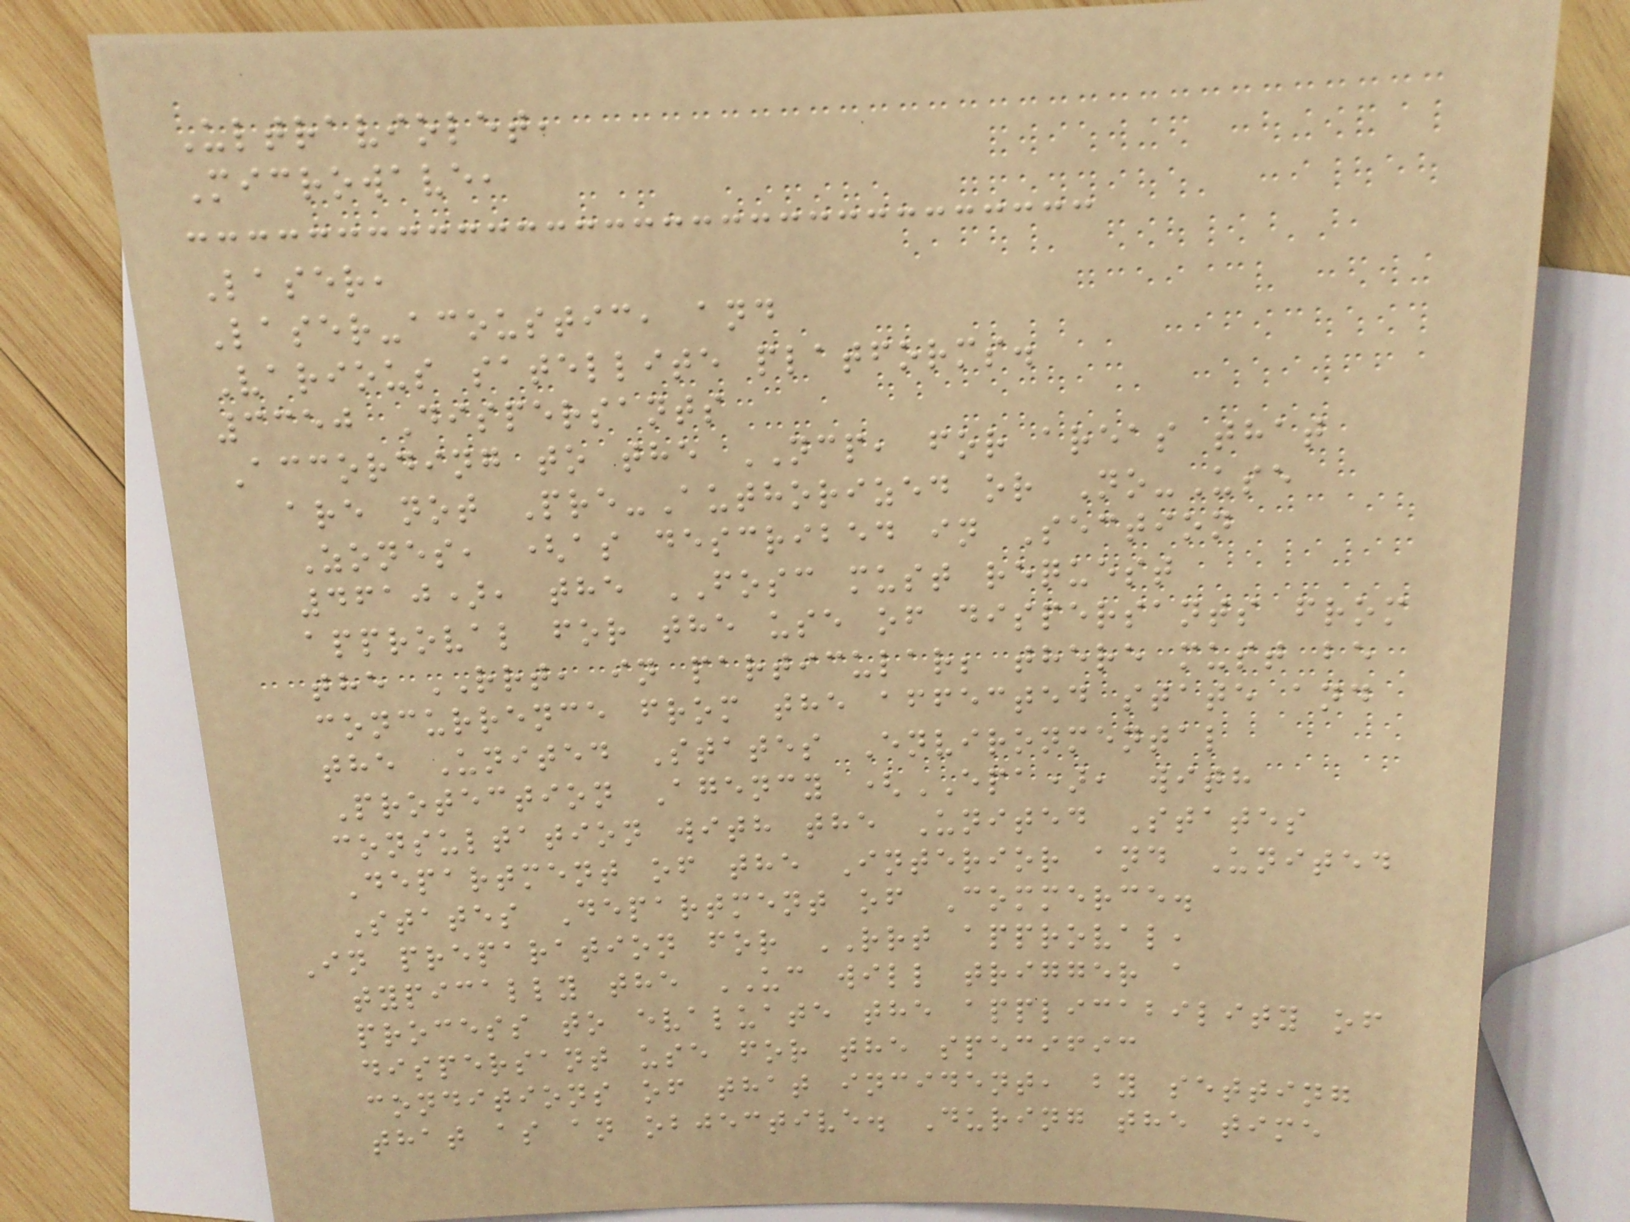Ultraviolet,
Microwave,
Laser,
Laser-acoustic, and
Various satellite platforms.
3350 Dispersants
According to the NCP, for areas that
are not Pre-Authorized or No-Use
Zones, (as described in Section
4610), the FOSC must request
approval for the use of dispersants from
the RRT, in particular; there must be
concurrence from the affected state and
the United States Environmental
Protection Agency (EPA), with
consultation with the United States
Department of the Interior and United
States Department of Commerce.
In preparation for RRT approval,
typically the UC will trigger a
process to evaluate the applicability of
dispersant use for the specific
conditions of that incident, by setting
that as an objective. During the time
